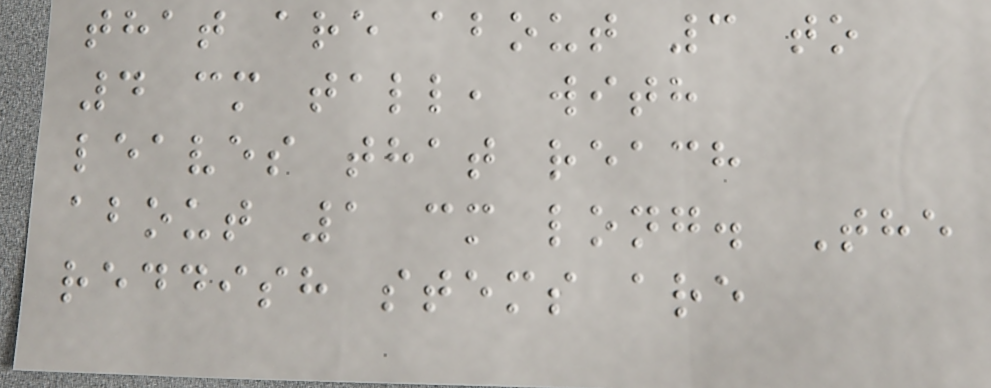that are about 3 to
4 cm tall, with
leaves that reach
about 1 cm long. The
reddish stems are
